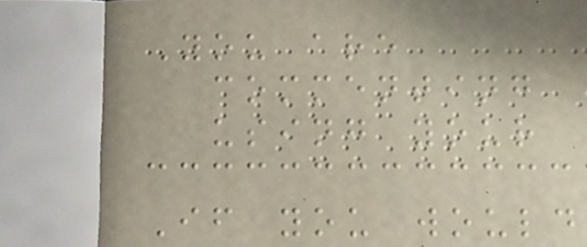You are
commenting
using your
If you would
